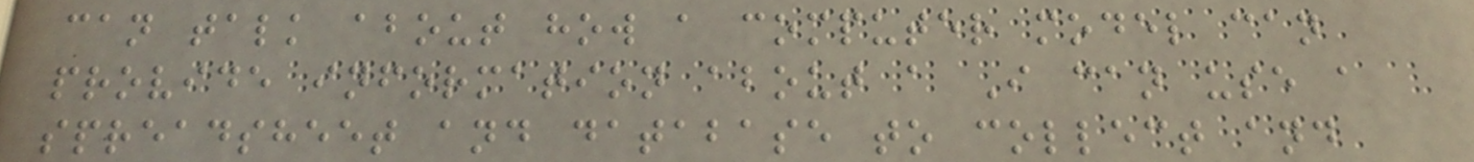can talk about how a computer model can
provide information about a I can use a
spreadsheet and database to collect and
